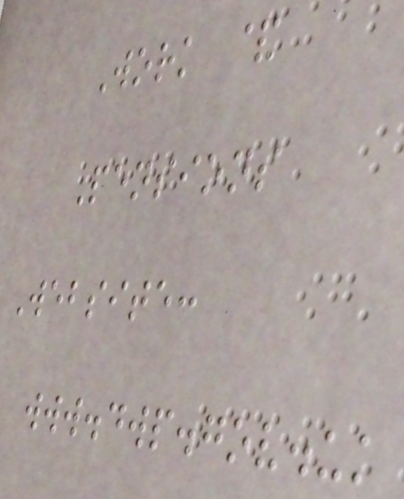Work &
Pensions
Website:
www.dwp.gov.uk
